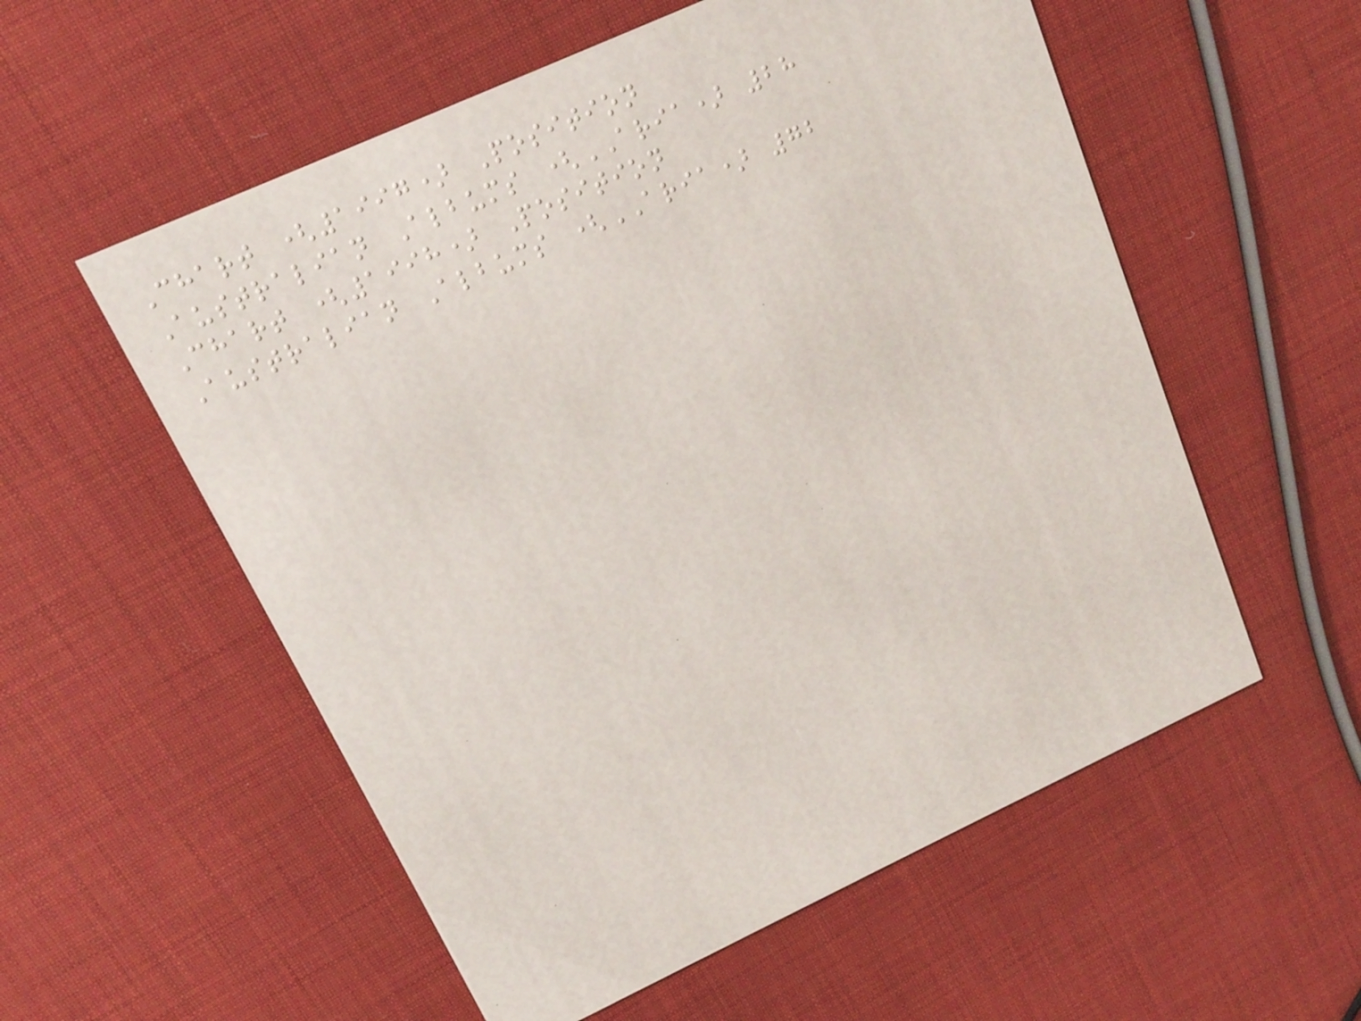Chart (1997) Position
Australian Albums (ARIA) 28
Chart (1998) Position
Australian Albums (ARIA) 72
